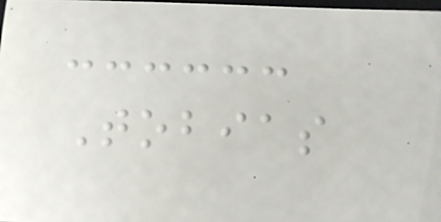Tobias
